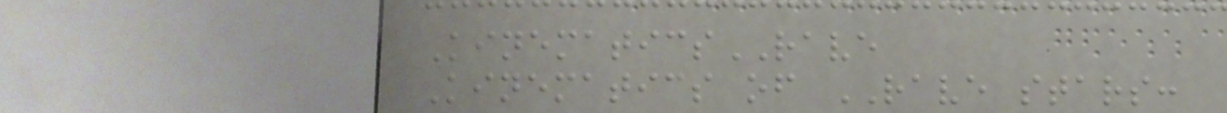KinematicsRAVE
Kinematics of RAVE stars:
